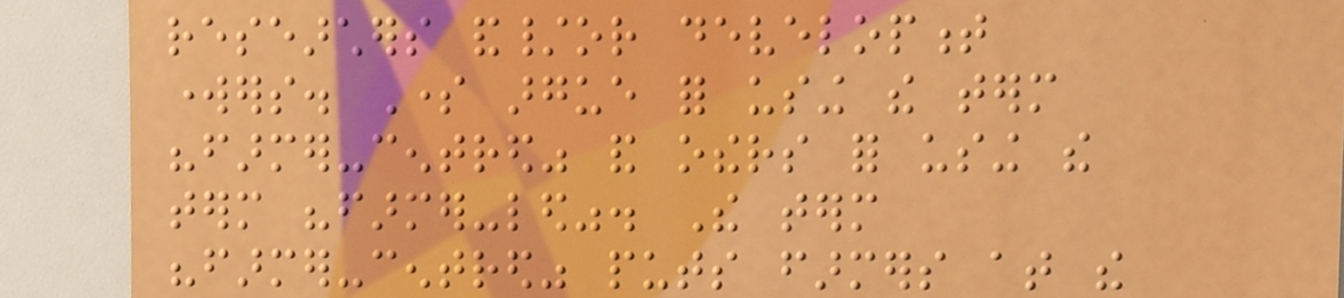researchers and/or development
workers. Some argue for using the term
"farmer-centred" and others for using the
term "farmer-led". The term
"farmer-centred" puts farmers at the
